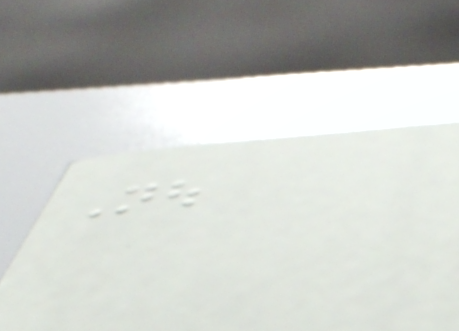Nou
